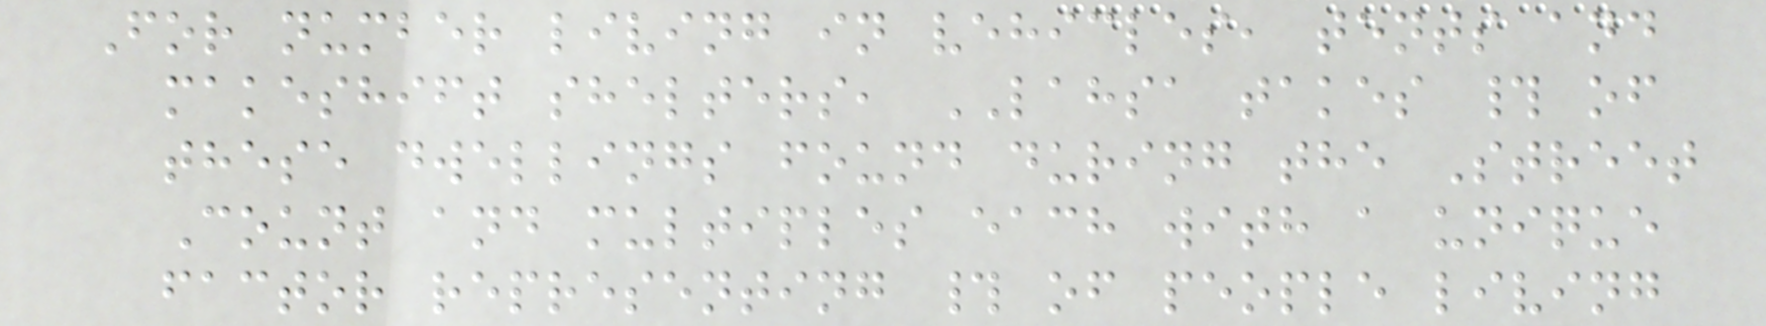For number living in vehicles, tents and
makeshift shelters, LAHSA takes # of
these dwellings found during the Street
Count and multiples each with a unique
factor representing # of people living
